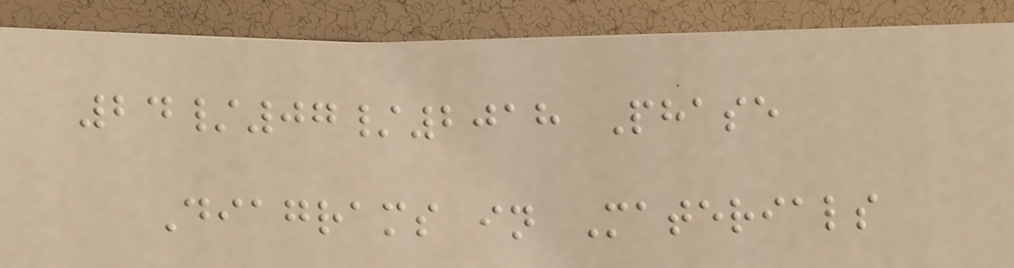24/07/2018 Phase
Diagrams in Materials
